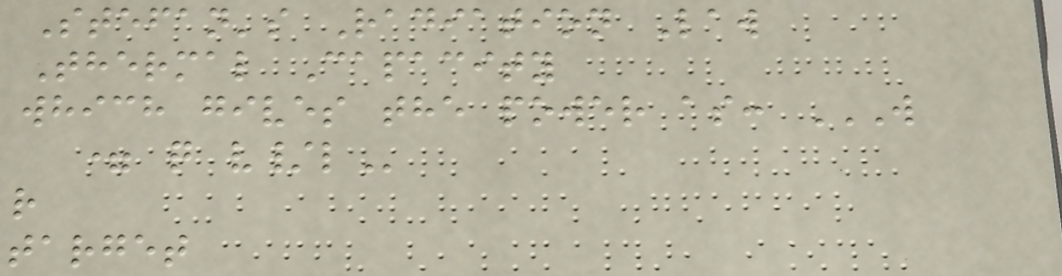Stefan's Radiation Law
Thermal Capacity
which gives the power as: W
= Q V/L
r
target
